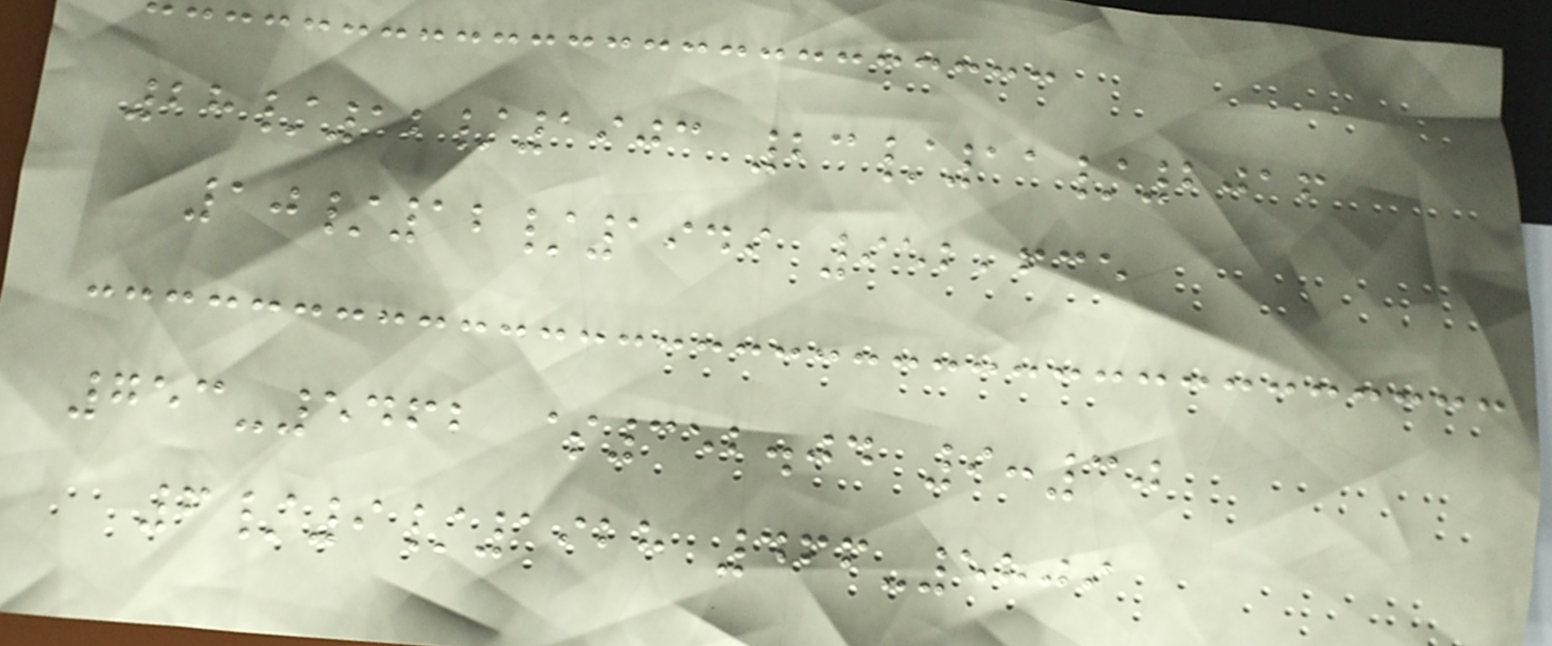28/12/1903 23/11/2016
10/12/1949 952,635
753-5462 $352.04 9:30
6/9/1928 466-5809
